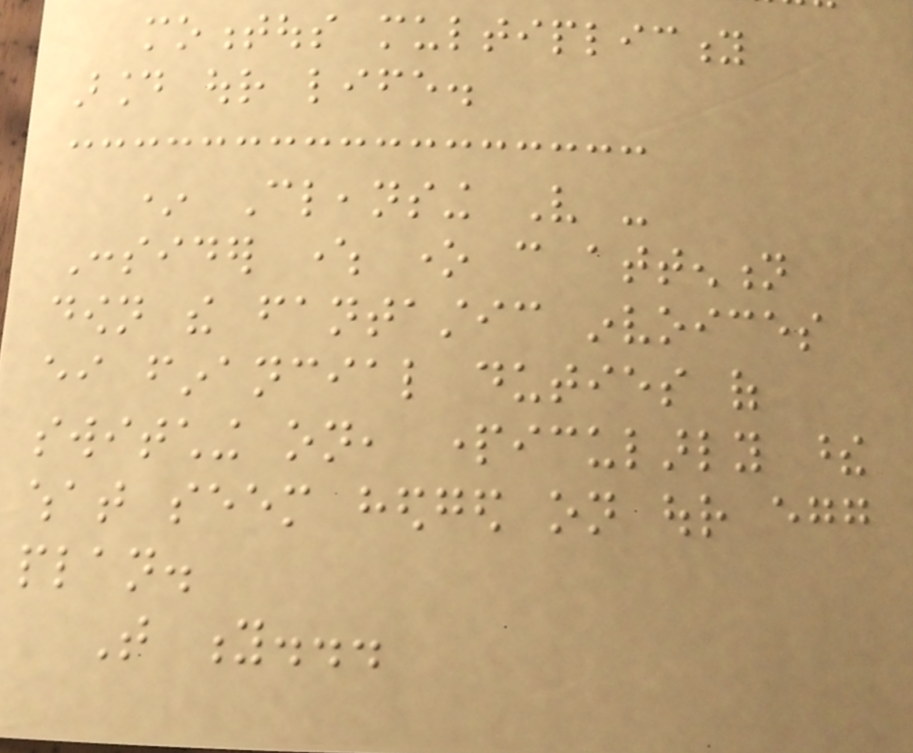momentous multiplicity
around our life.
* Cleansing Very -
Consider where one can attention
down the fantastic invoices
either financial duties of
switching on, particularly these
what seem hedged on our egg
plan.
That y...
